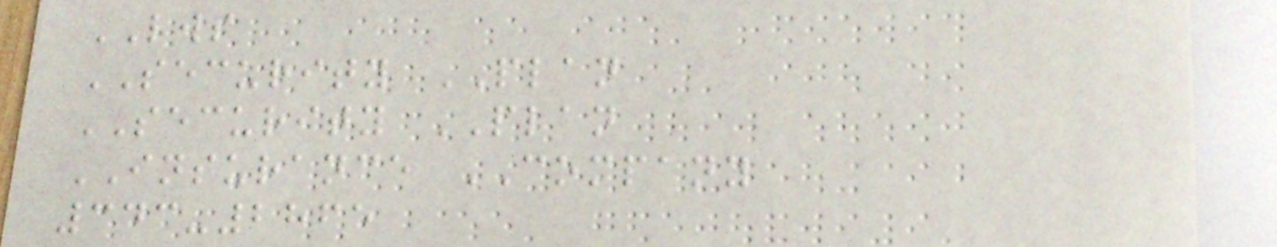LWS
SECURITY PLAN
SECURITY PLAN
INSURANCE COMPANY
343-2865
